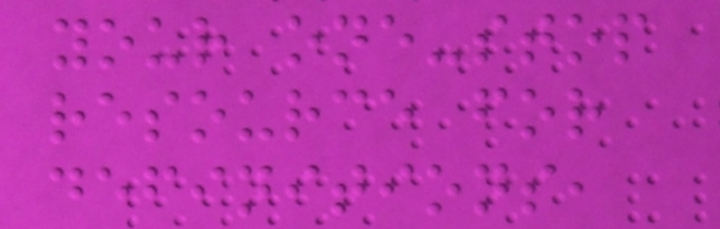your one-stop
resource for
definitions,
